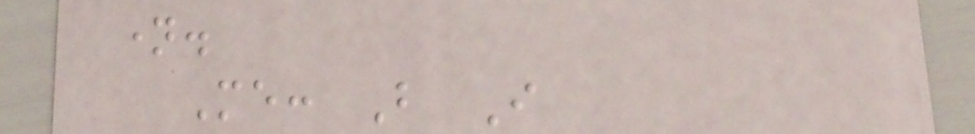name.
Me: But I
